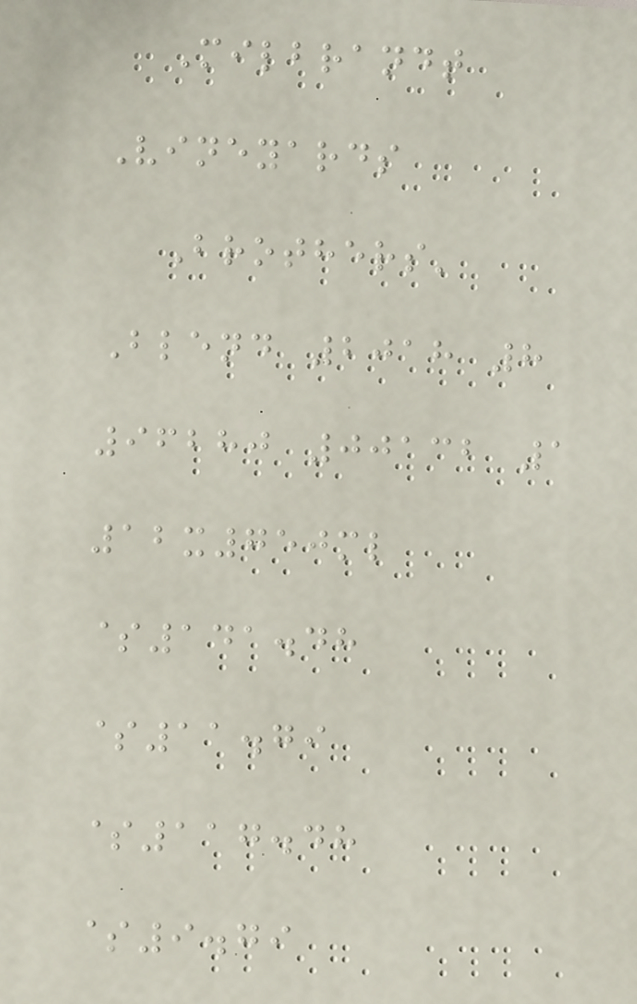Milbrandt
Vineyards
Brothers'
Blend 2018 8
96280 00132 1
12x750ml
$141.48
$11.79
$117.48
$9.79
